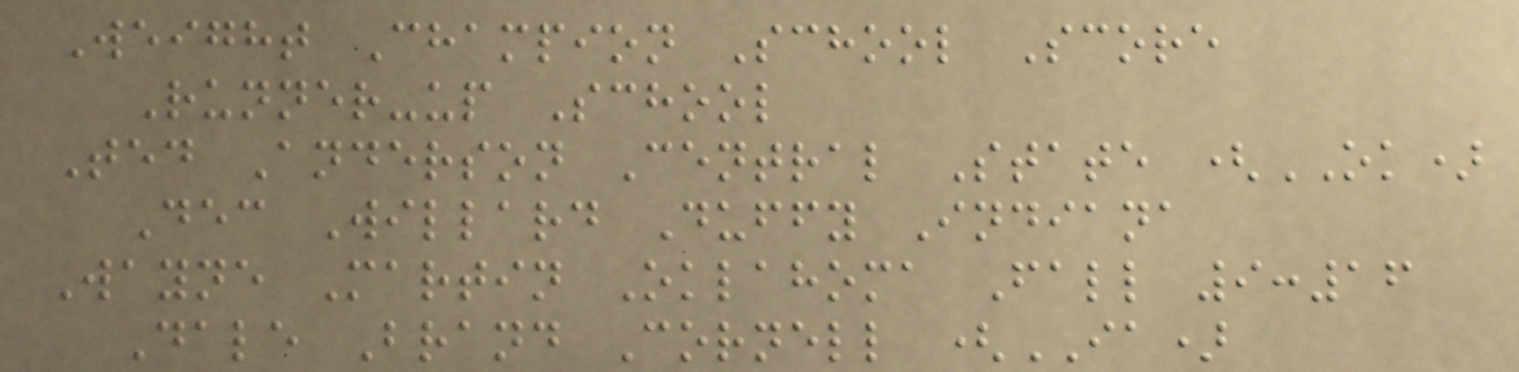Weight Champion School Score
Runner-up School
Ted Anderson Central State (OK)
Dec Willard Duffy Indiana
Wayne Martin Oklahoma Fall 9:16
Dale Brand Cornell (IA)
